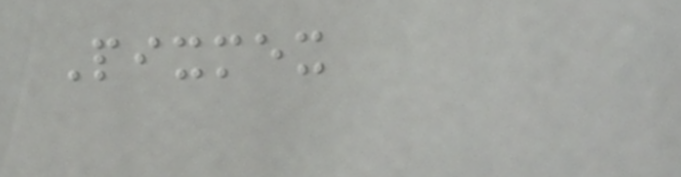Pixmex
